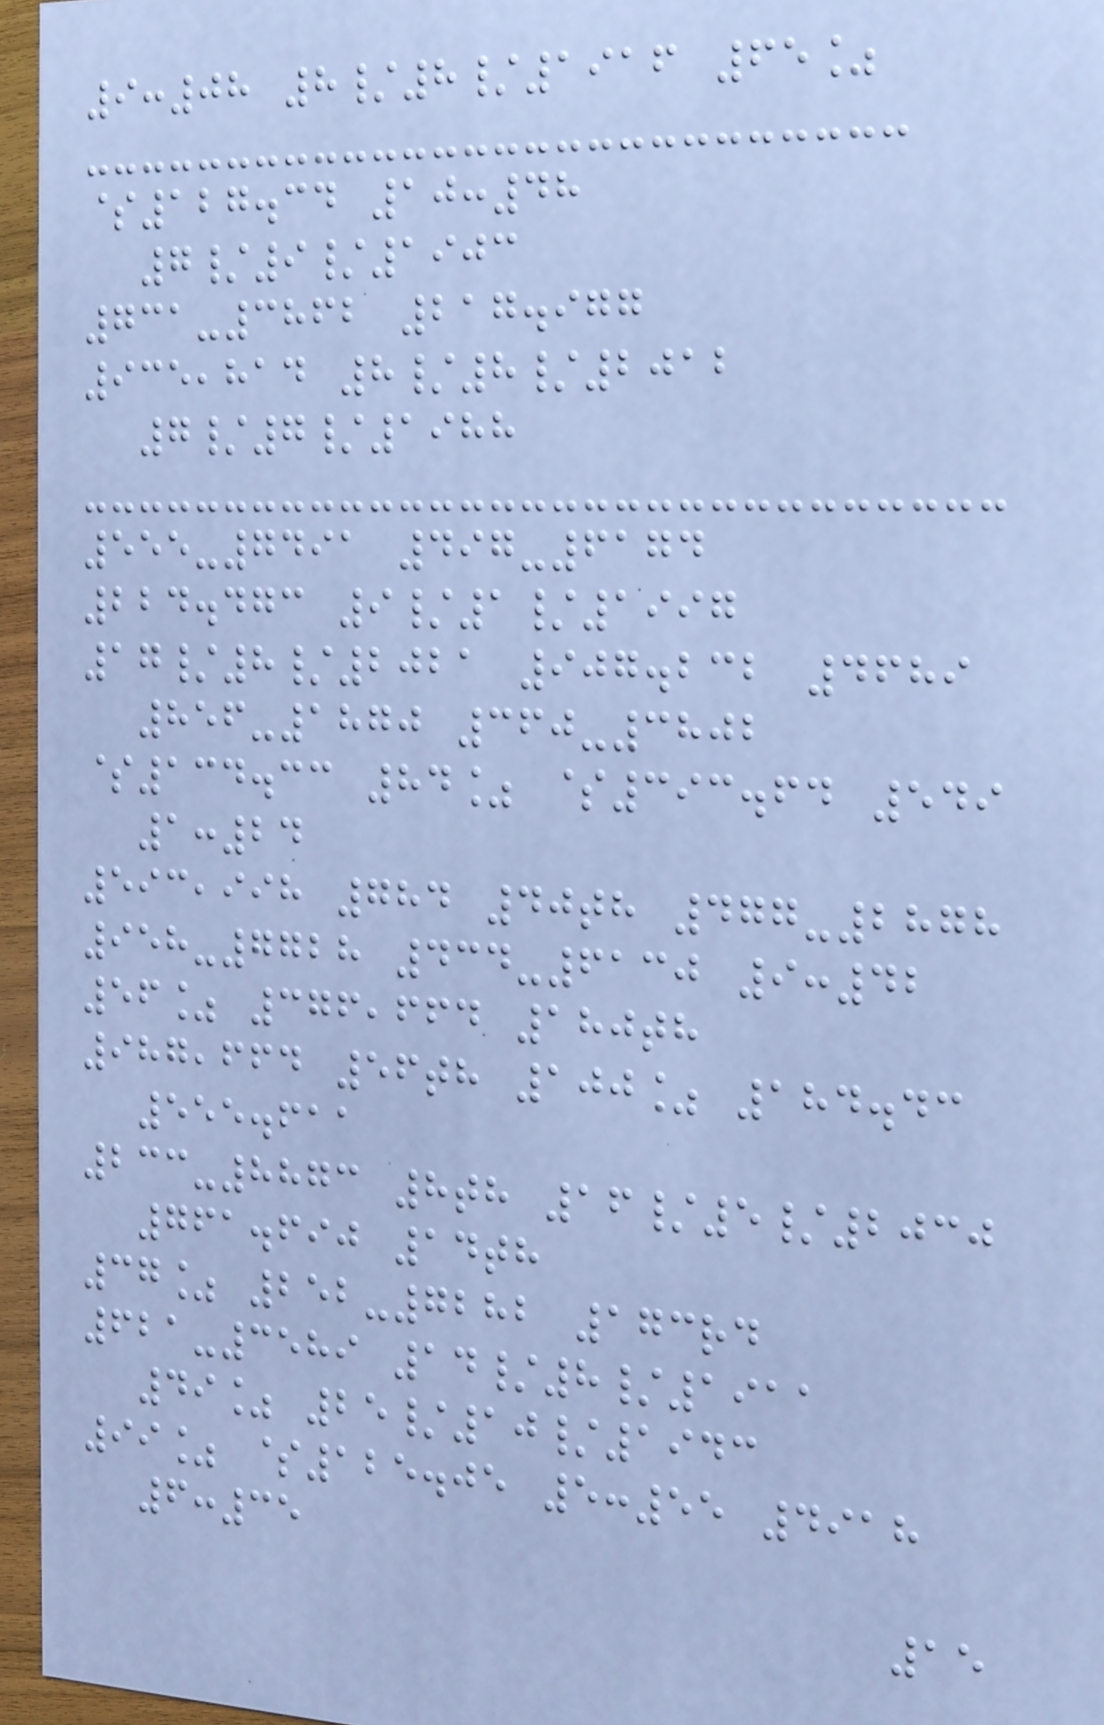9:08 8/8/1916 65%
$127.34 10:48
7/9/1903
731-3862 217.977
935,814 8/8/2012
7/7/1988
555-7491 497-6174
224.473 9/1/1997
17/8/2021 907.232 4689
856-1870 360-3802
$134.33 84% $393.64 549
1:24
593,998 784 40th 477-2878
958-7728 434-6130 9:42
56% 376,664 180th
987,664 56th 100% 184.43
555.611
233-8873 8th 16/5/2030
761.690 14th
37% 252-7282 173rd
621-3589 14/8/1911
49% 25/10/1943
99% $125.05 5:55 4918
6:35
15
